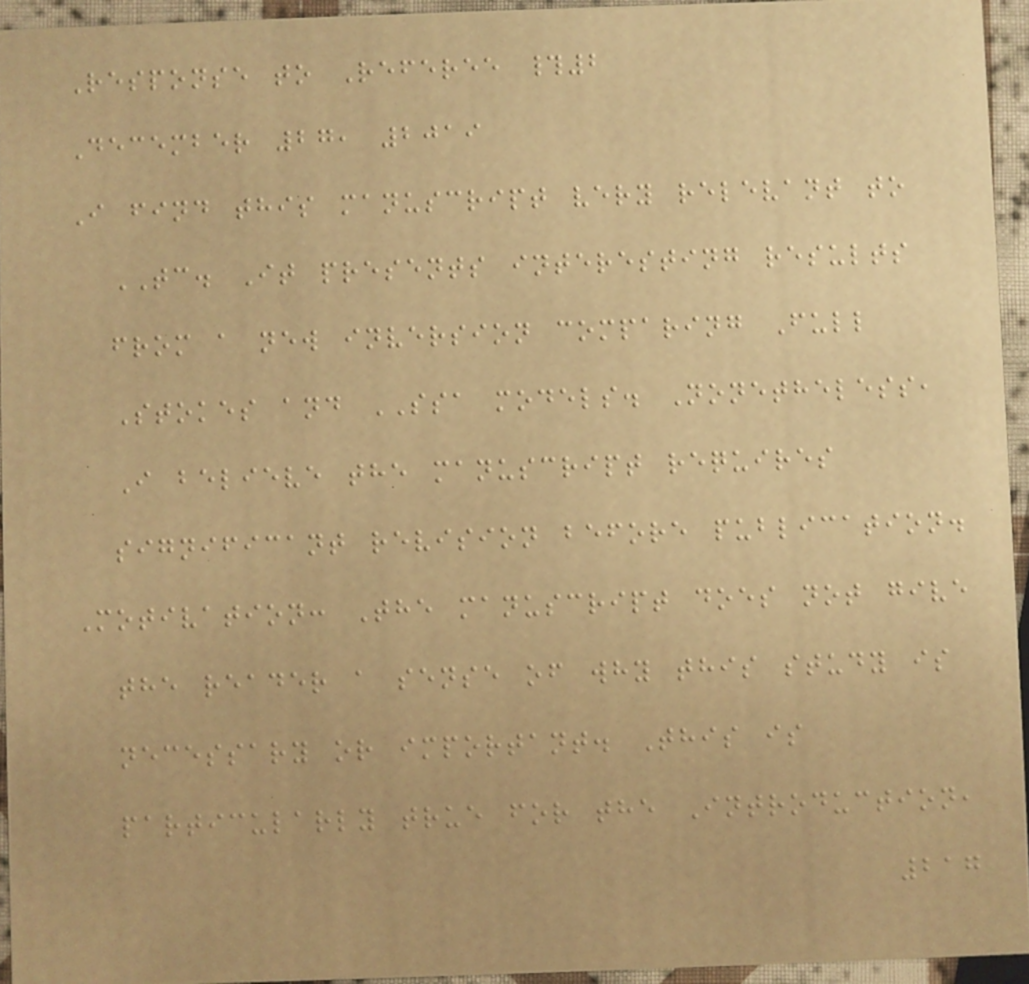Response to Referee #2
December 27, 2019
I find this manuscript very relevant to
TC. It presents interesting results
from a new inversion comparing Full
Stokes and SSA models. Nonetheless,
I believe the manuscript requires
significant revision before publication.
Motivation: The manuscript does not give
the reader a sense of why this study is
necessary or important. This is
particularly true for the Introduction,
217
